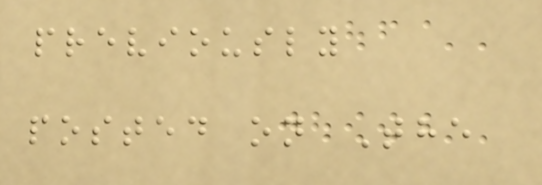previously
posted on The
